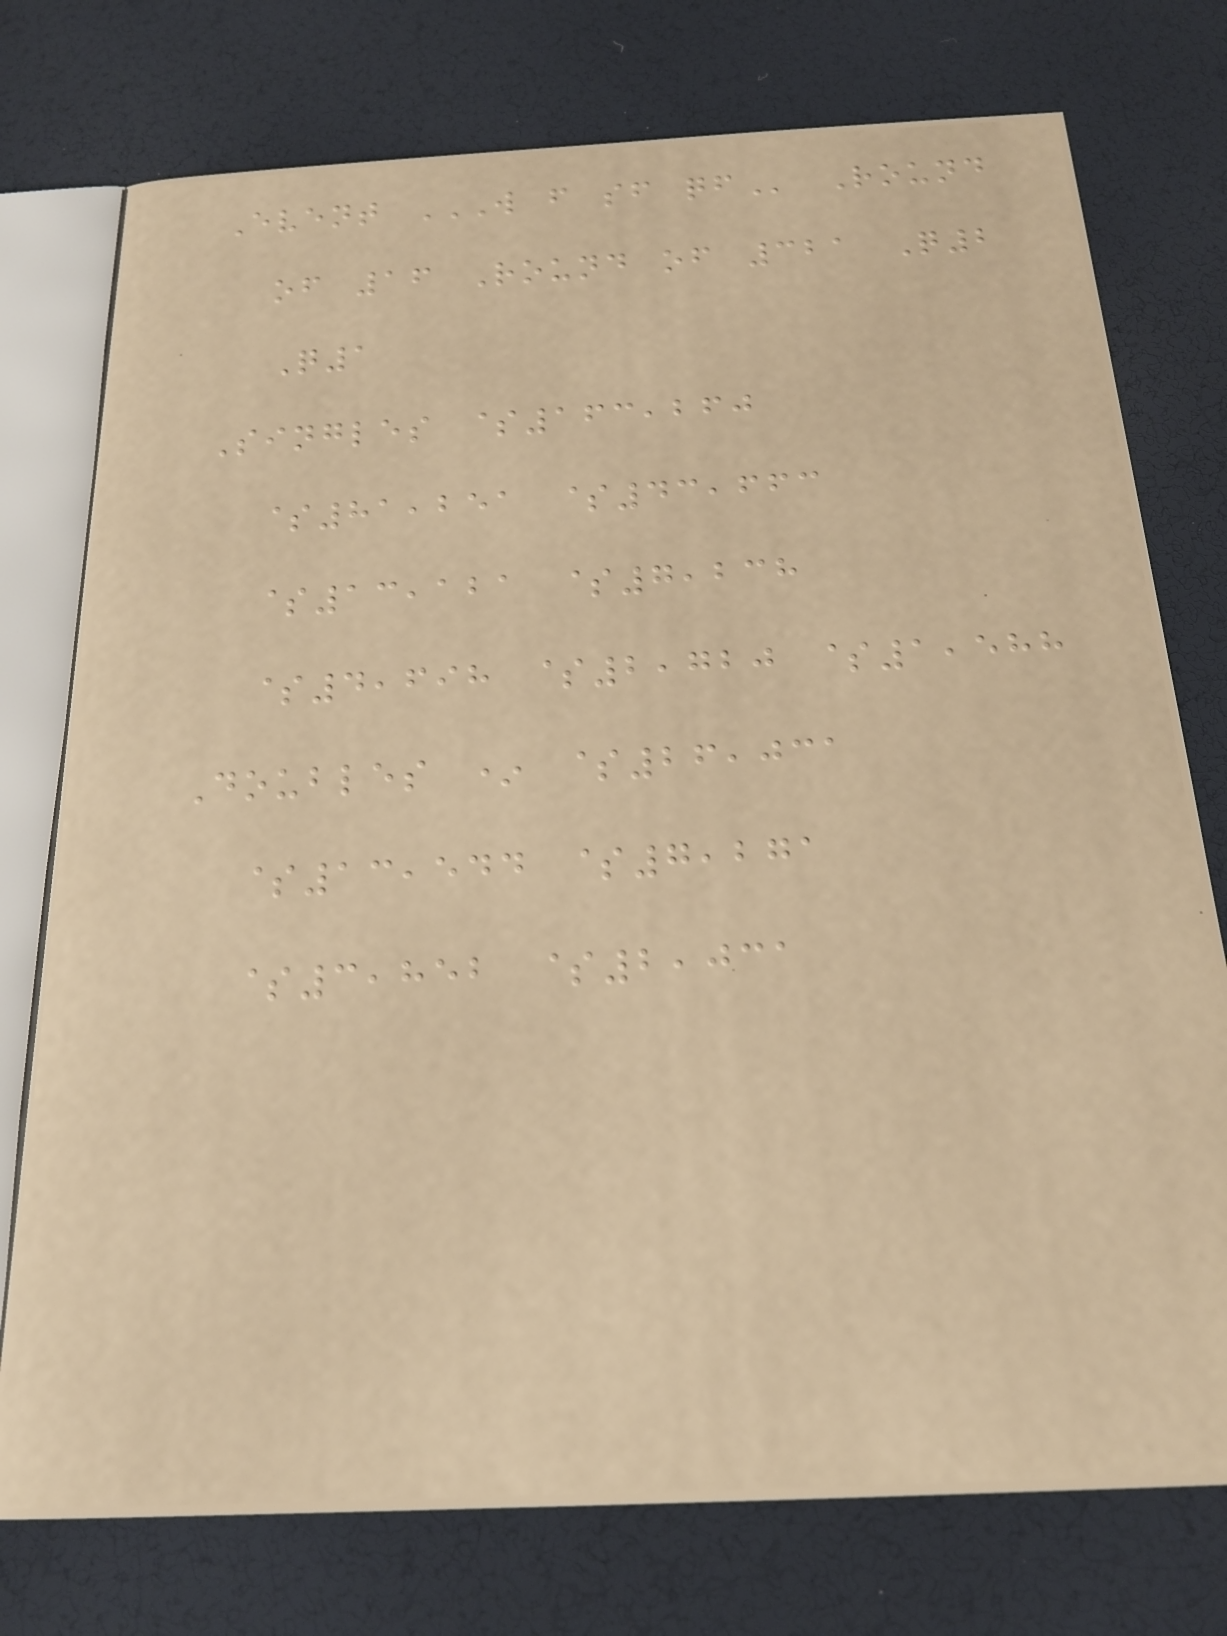Event W F SF QF Round
of 16 Round of 321 Q2
Q1
Singles $163,260
$81,251 $43,663
$13,121 $7,238
$4,698 $2,720 $1,588
Doubles * $26,031
$13,544 $7,271
$3,852 $2,031
